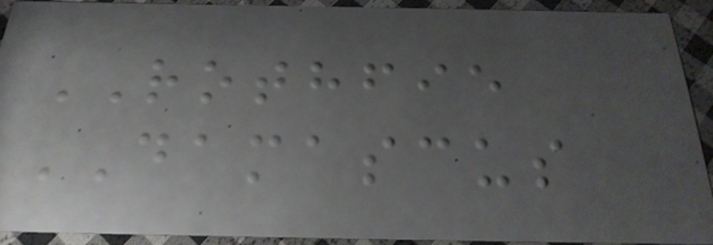ROTHFIE
DAMASCUS
